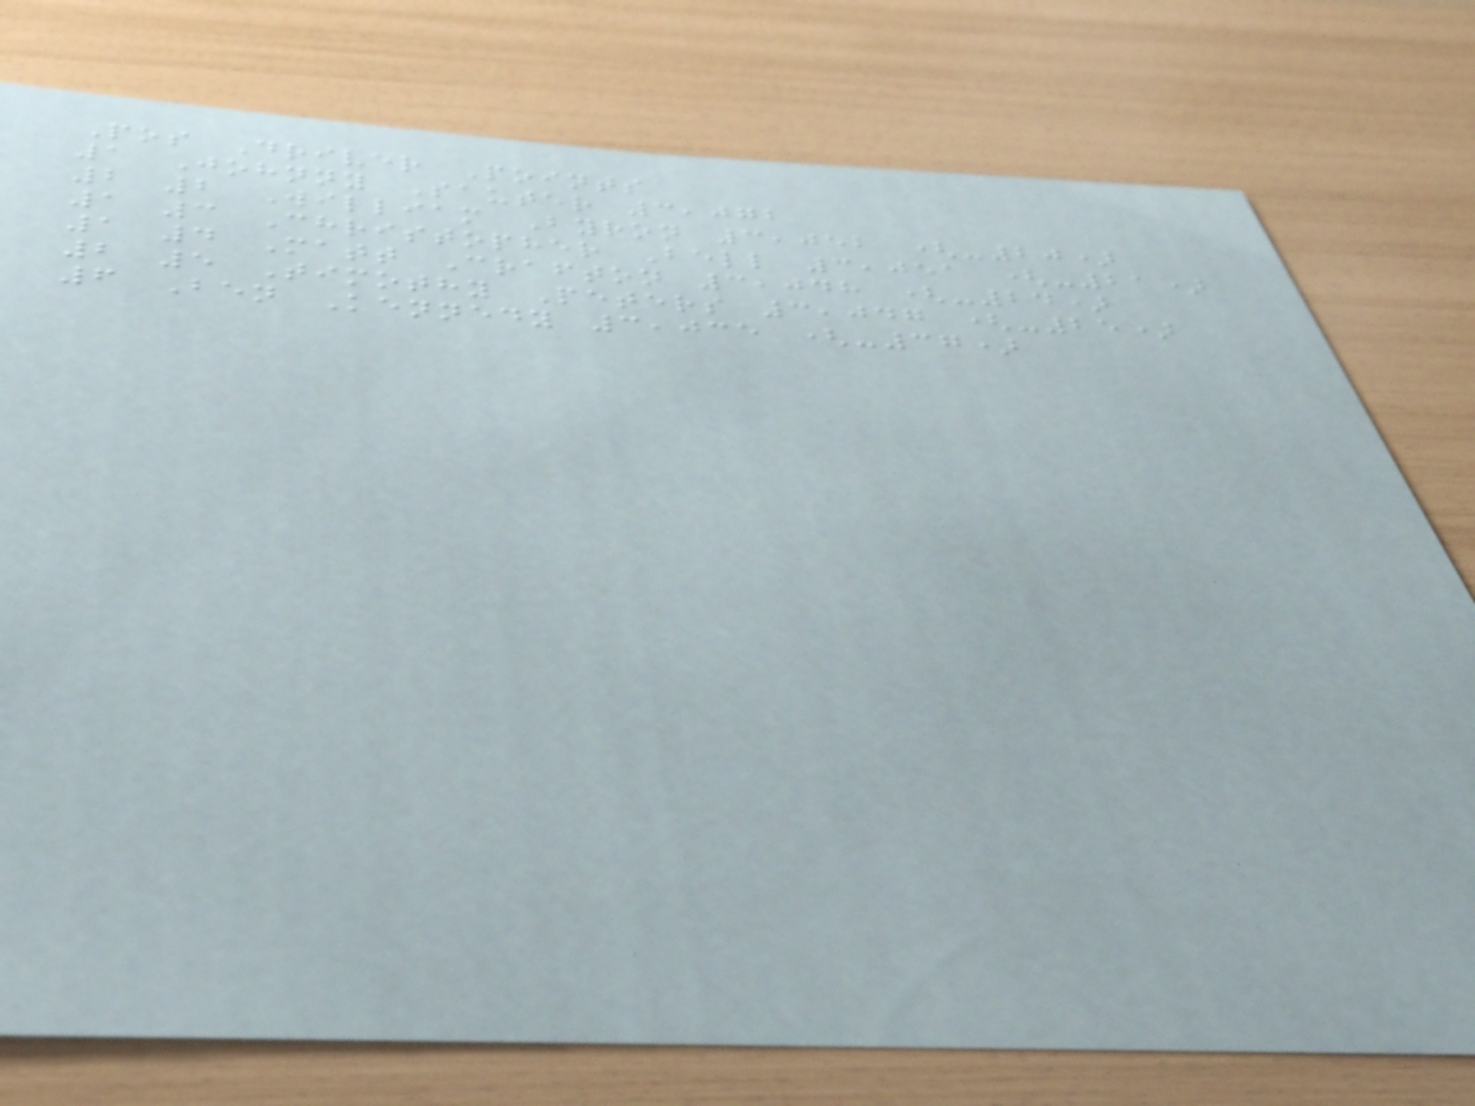Pos Driver Points
1 Johnny Sauter 3,072
2 2 William Byron 3,052 (-20)
1 3 Christopher Bell 3,051 (-21)
1 4 Matt Crafton 3,048 (-24)
2 5 Timothy Peters 3,047 (-25)
6 Ben Kennedy 3,035 (-37)
